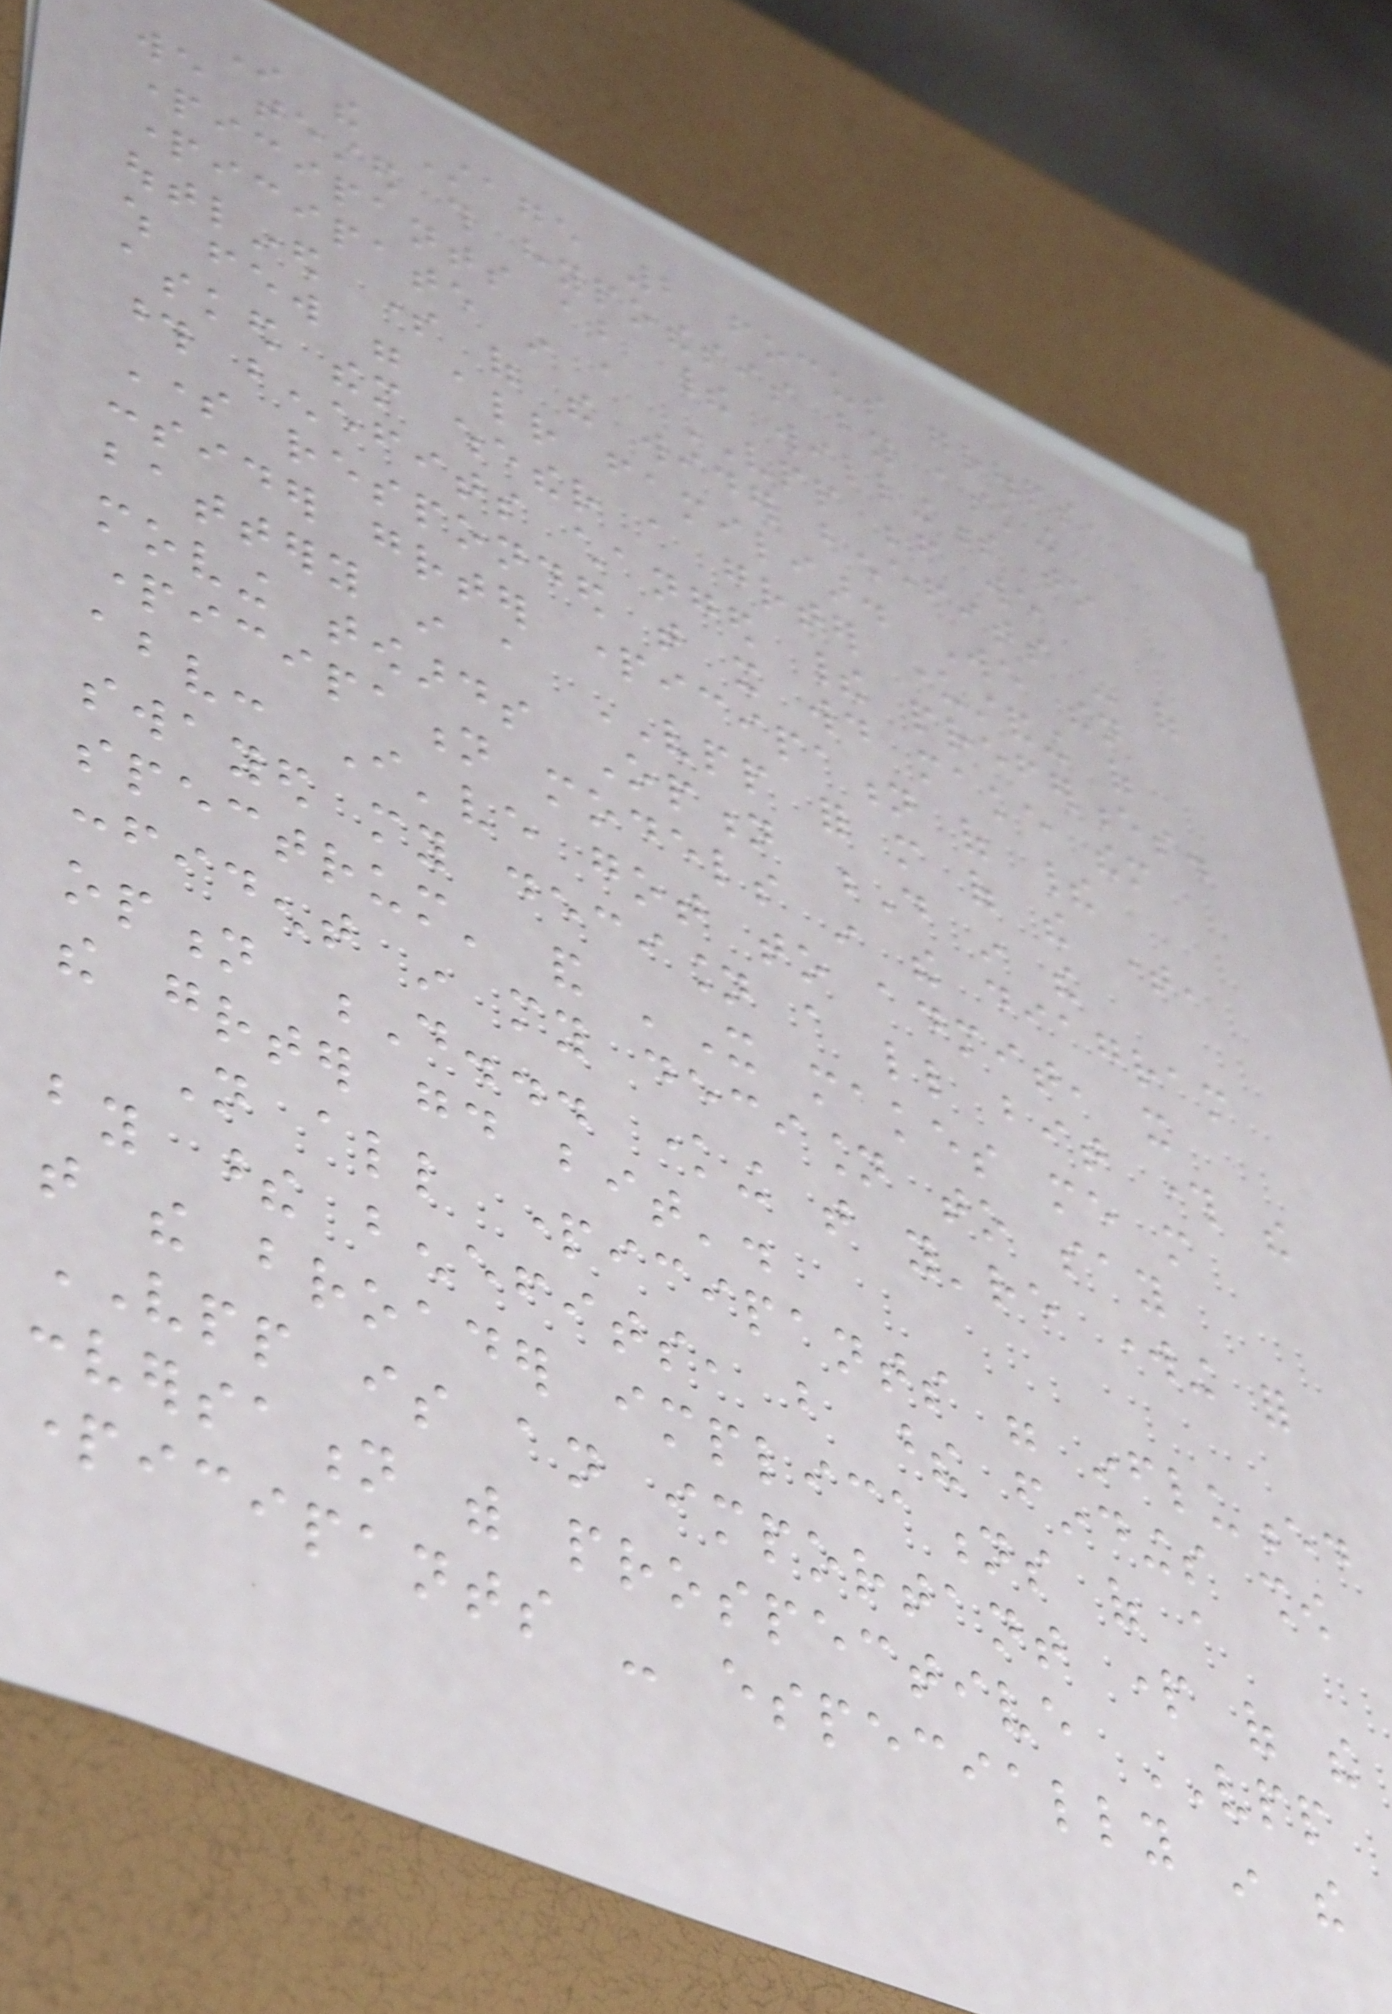In the Stage 2 focus groups,
we tested this hypothesis by asking
participants about their willingness to
participate in a VPP before we
outlined some of the wider benefits - of
which few were already familiar. We then
asked them whether a greater understanding of
those benefits changed their preferences.
Some responded that it would make them
consider greater participation of their
battery in a VPP for more of the time,
moving towards Option D in the
participation models in the diagram
above: I've got to admit, it
swayed my decision a little bit through the
spectrum' and 'It makes me more
confident in my decision to say
option D... knowing that you're working for
the greater good bit'.
Not all participants were influenced
by these benefits, but these findings show
that the broader implications of a
VPP is an important part of the
conversation with prospective VPP
participants - especially in the
